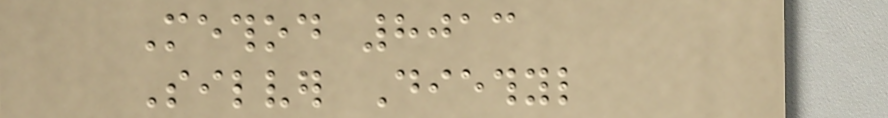Method 8013
Silver Diethyl
